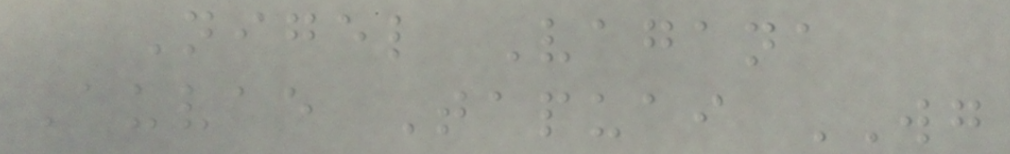Nigel Vagana
Auvae Tapuai WG
